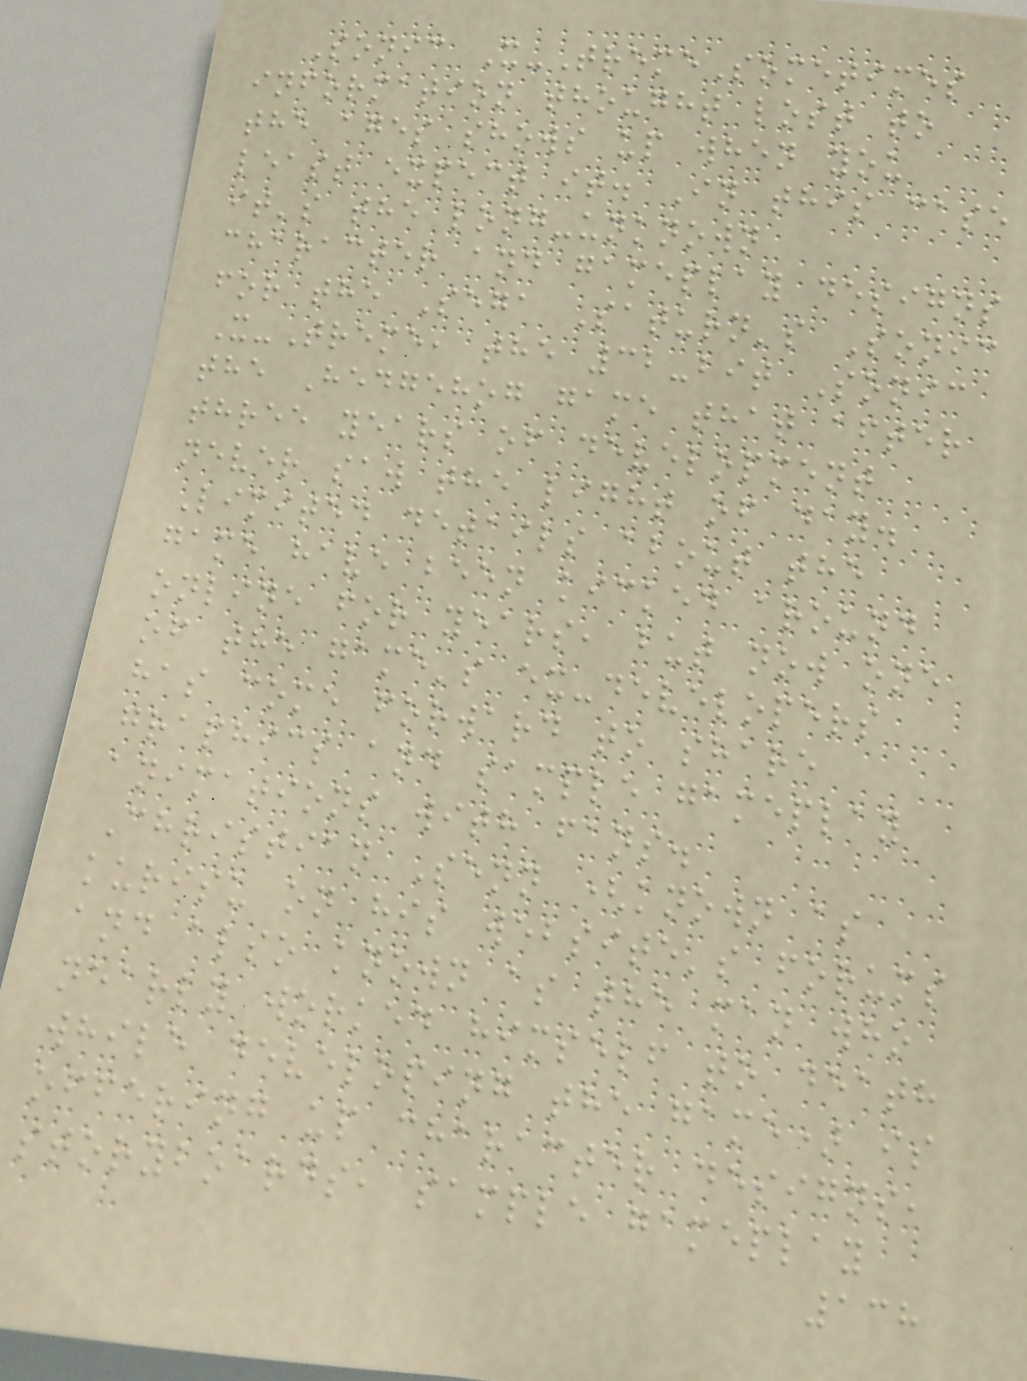Sonic X-TremeSometimes
information thought lost to
the ages shows up when you
least expect it. In this case
it's the long-unknown
character and gameplay designs
for the Sega Saturn's Sonic
X-Treme, the 32-bit Sonic
the Hedgehog game that after
three years of development
never saw the light of day.
Limited details about the
game have been kicked around
online for years, but now one
of the game's ex-developers
has come forward to share
graphics and sample gameplay
animations with fans.
Christian Senn (known as
kurisu on his website's forums
and also known as the man who
nearly worked himself to death
while developing the game) is
offering up character designs,
storyboards, sample gameplay
138
